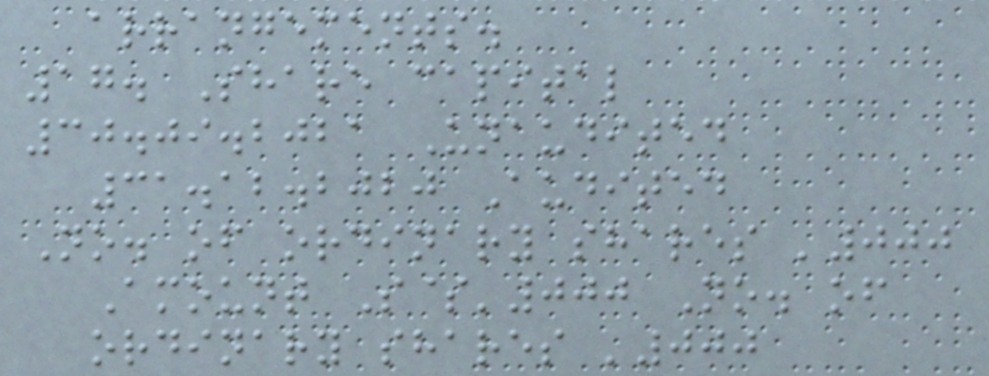arrangements.
17. Share capital
30.09.2021 Unaudited
31.12.2020 Audited
No. of ordinary shares '000
Amount S$'000 No. of
ordinary shares '000
